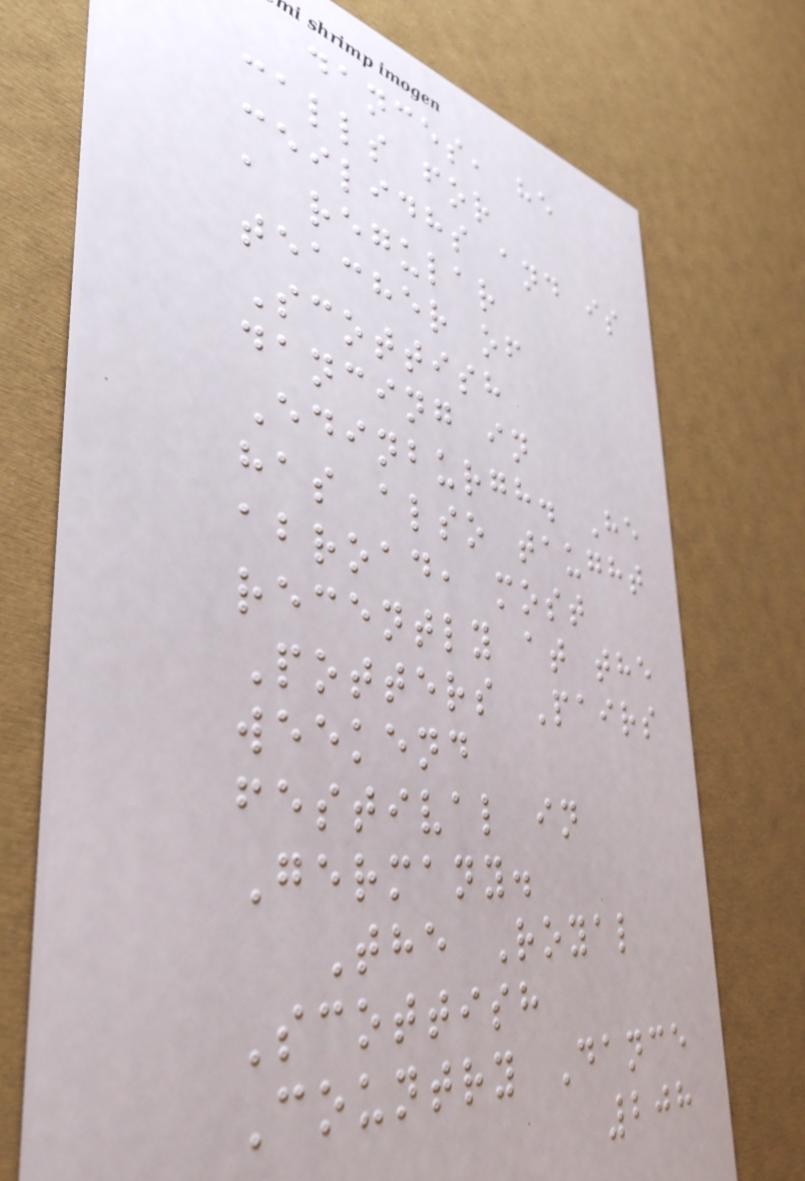dances, he
calls for
ceilidhs and is
a regular
teacher of
Scottish
dancing in
Edinburgh. He
has also taught
abroad, most
recently at the
Potters Pairs
weekend
festival in
Germany.
The Royal
Scottish
Country Dance
208
